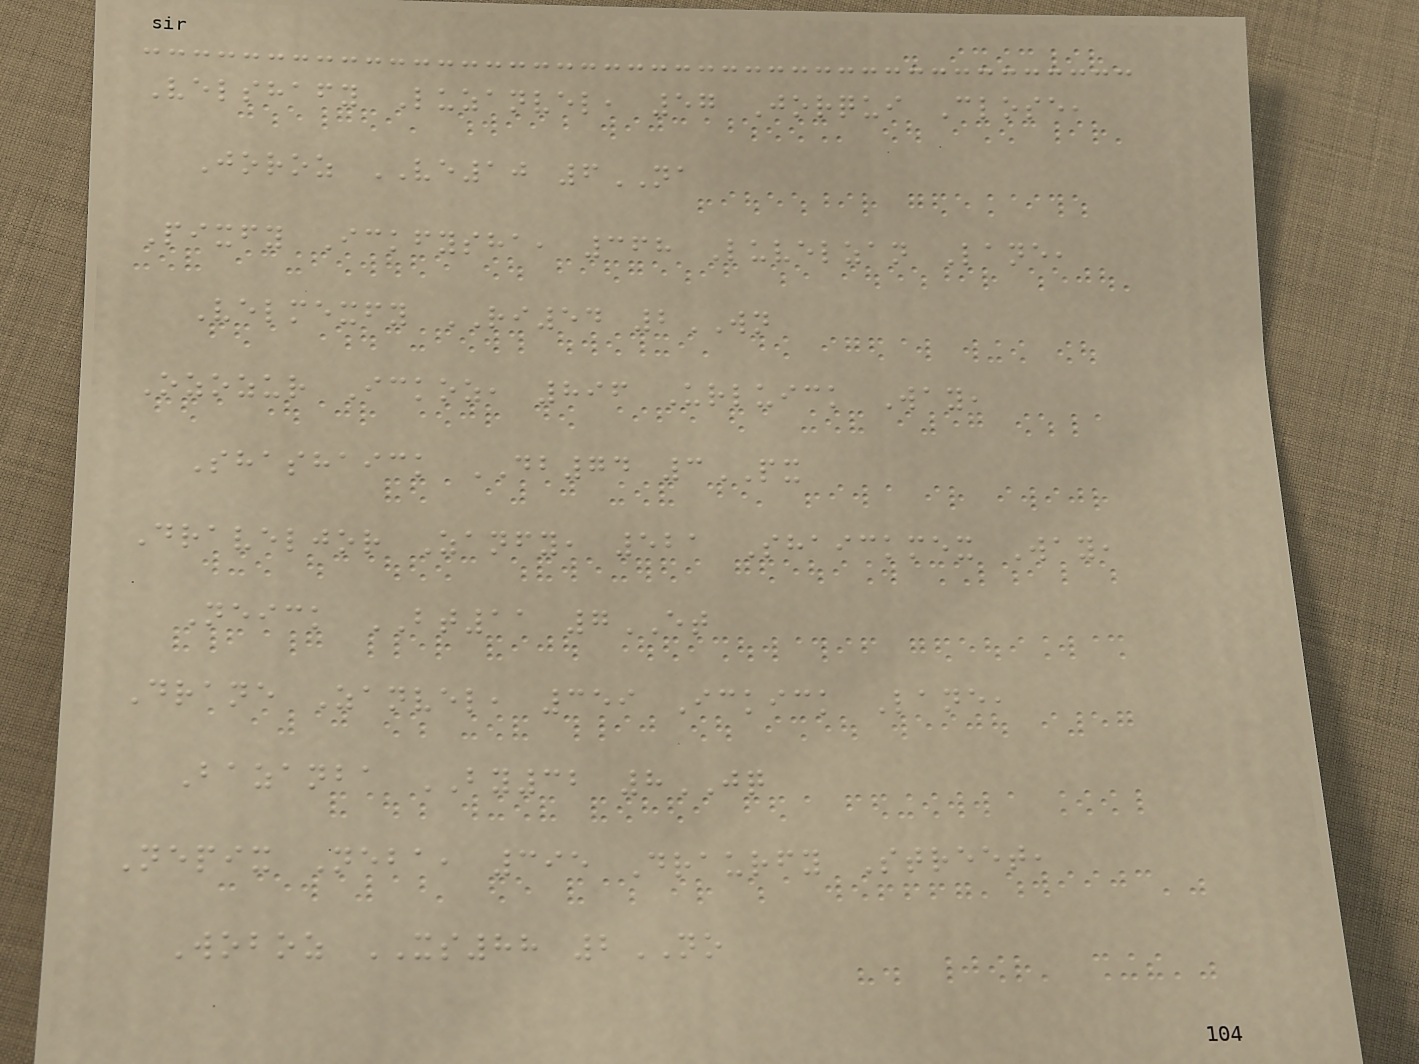Velshafy Luzanvel, 57 Jorqui Close,
Joroz VE10 6NA
Pixfy Ickfysha, 368 Luvelzan Lane,
Velmexfy RI54 2WN
Ozozur Ickoz, 896 Urluick Way,
Shashaick DB74 3PX
Draveljor Zanfy, 521 Shaickmex Way,
Neick BT11 7ET
Drane Zanvel, 359 Ickick Lane,
Bazanba BY32 8JQ
Nepix Neba, 395 Draurfy Street,
Woboz XS88 2NO
